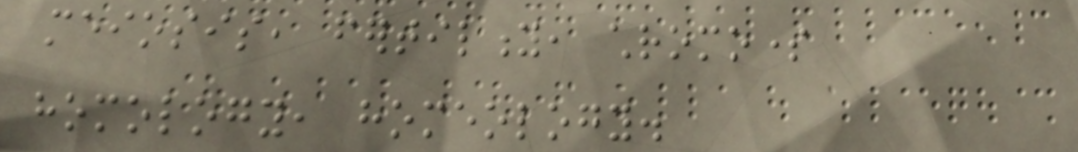meiosis, fertility, chromosome
homology, homeology.
